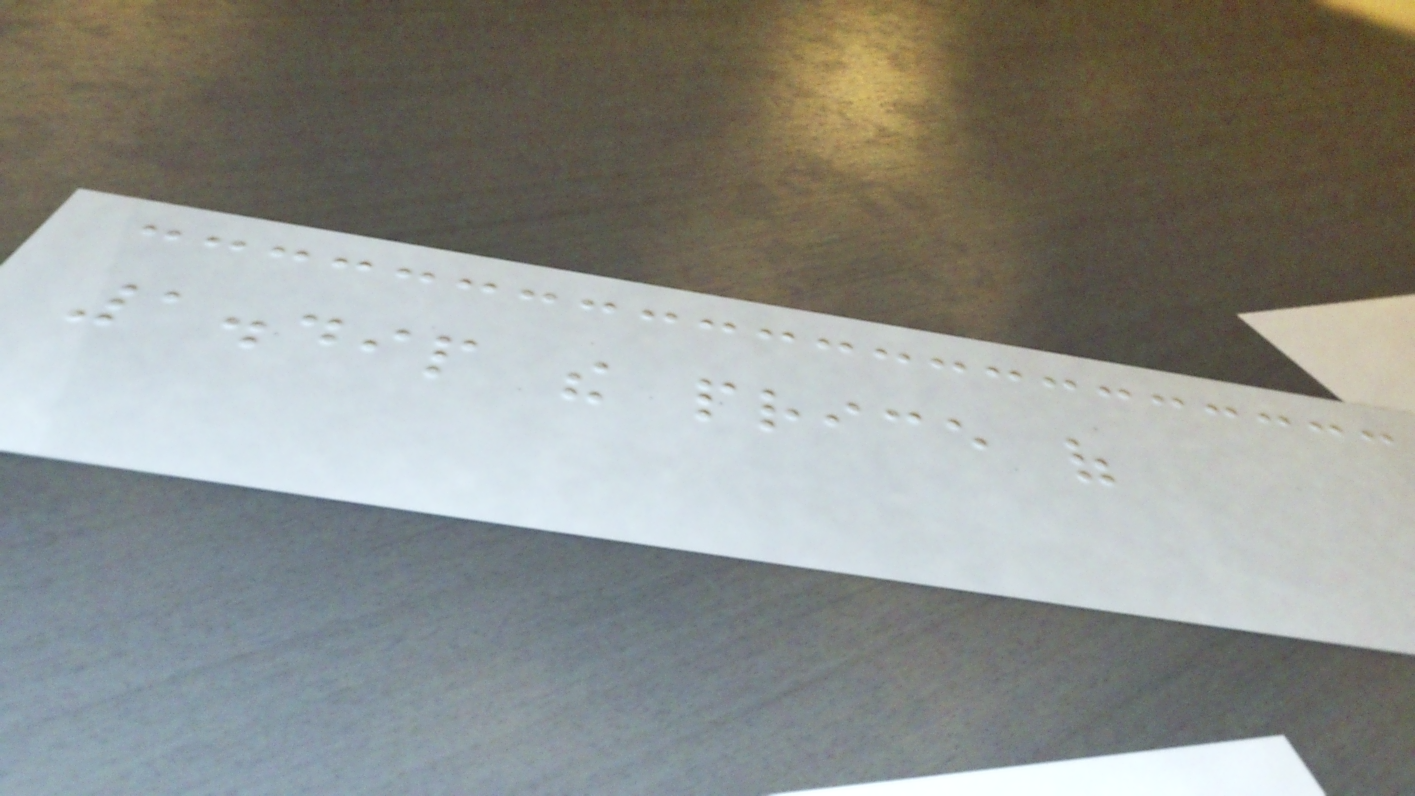1.49p the price of
